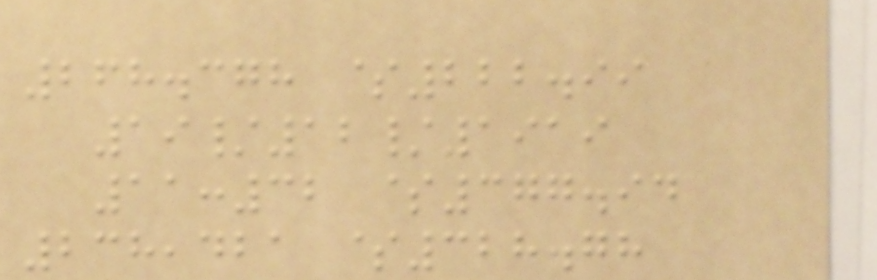268.378 $222.99
19/12/1919
11:32 $377.94
238,421 $328.78
